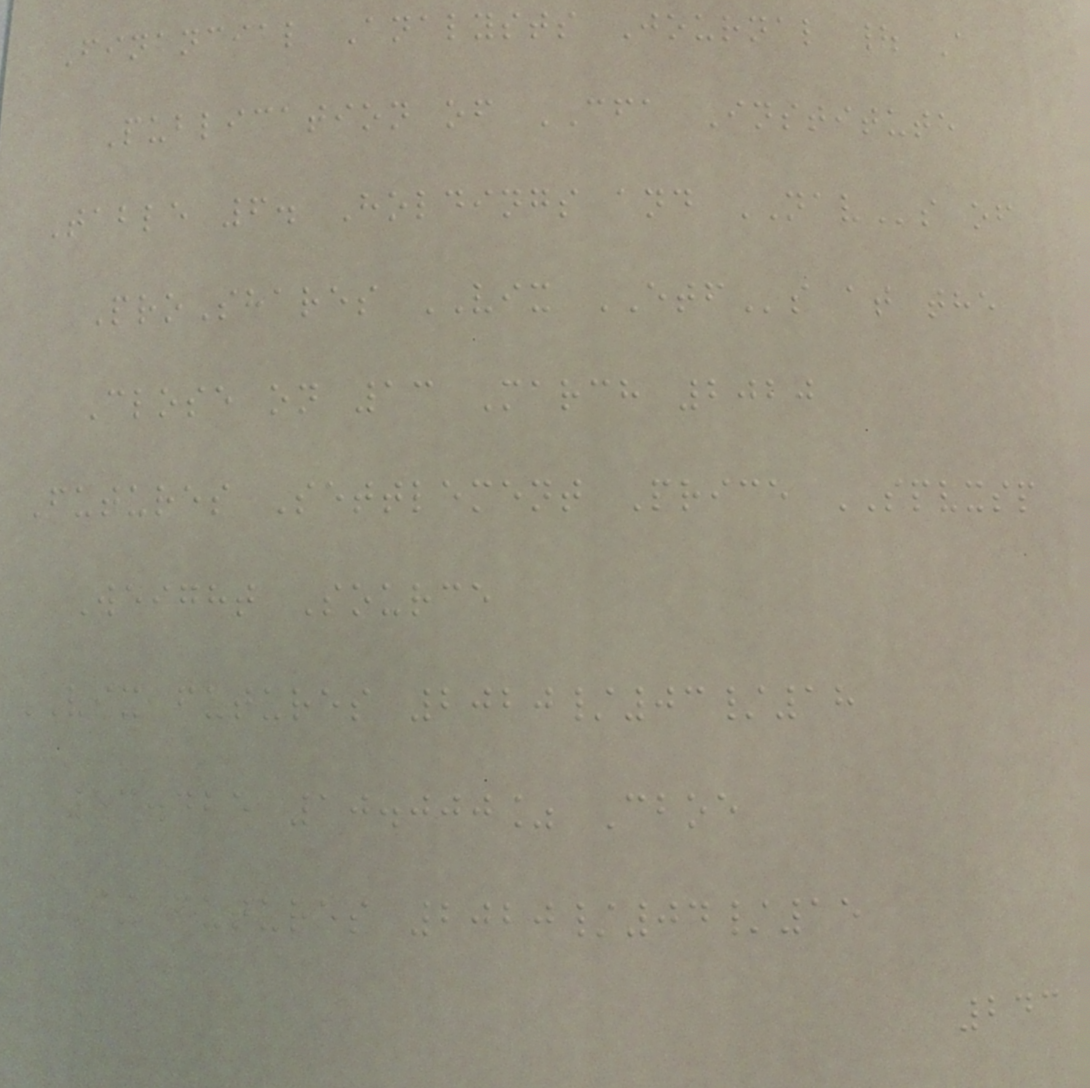Financial Analysts Journal | A
Publication of CFA Institute
Table 6. Holdings and NAVs of
ProShares VIX ETFs at the
Close on 13 March 2020
Futures Settlement Price SPVXSP
Weight Source
VIX futures 2020/03/18
53.425 10.000% Cboe
VIX futures 2020/04/15
243
